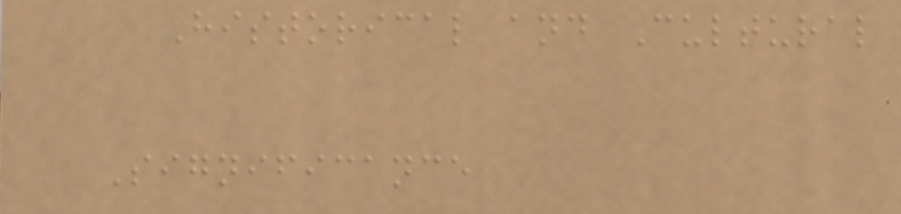Historical and Cultural
Significance
